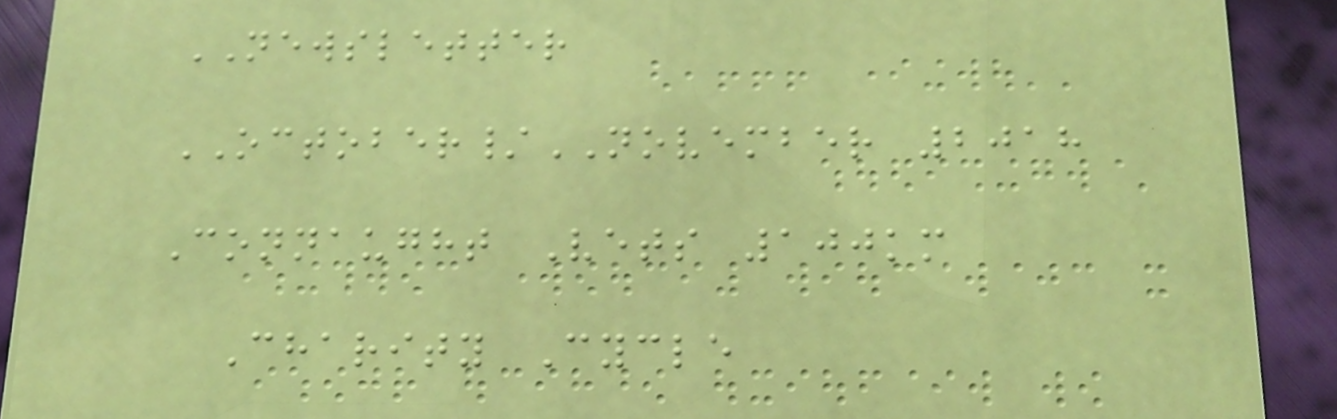NEWSLETTER
OCTOBER/NOVEMBER 2018
Connaught Vets 100km
Charity Cycle
